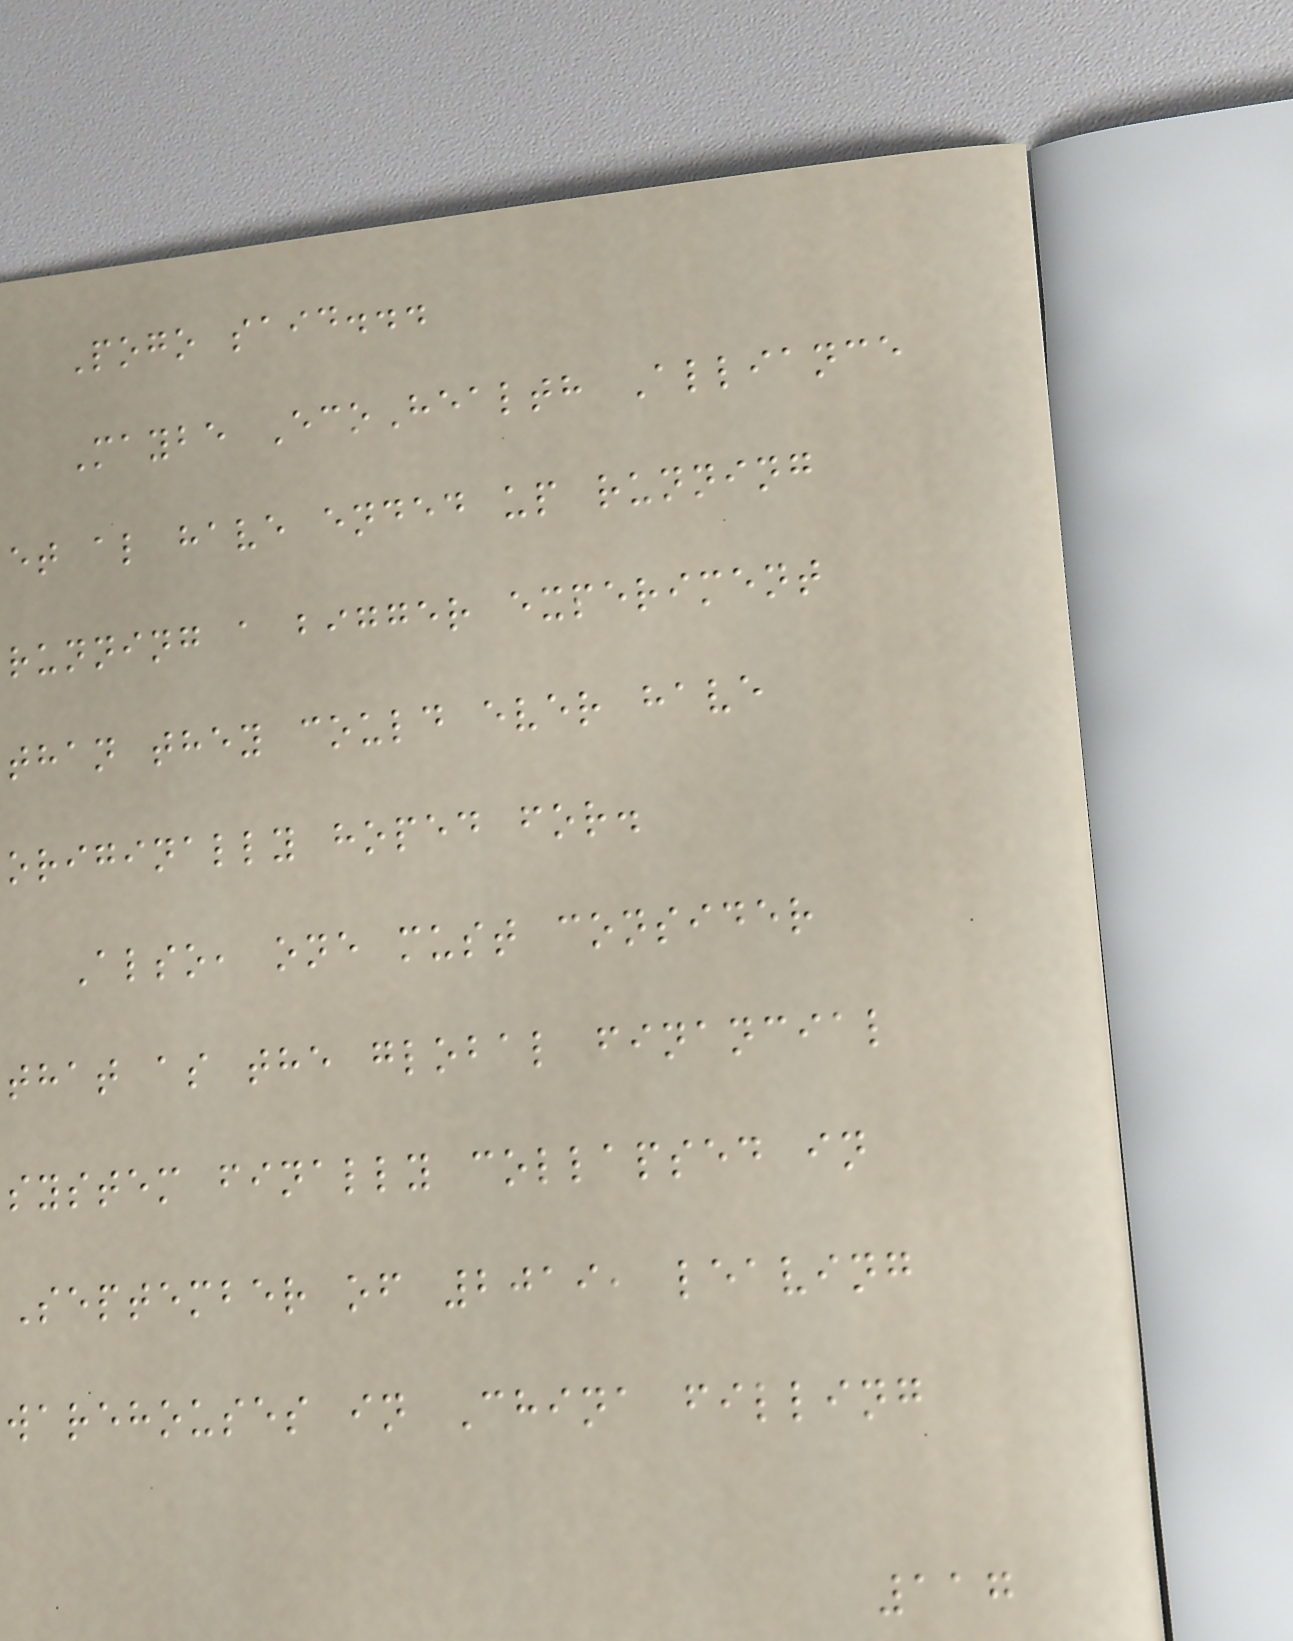Pogo said...
Maybe EcoHealth Alliance
et al have ended up running
running a bigger experiment
than they could ever have
originally hoped for.
Also, one must consider
that as the global financial
system finally collapsed in
September of 2019, leaving
warehouses in China filling
117
